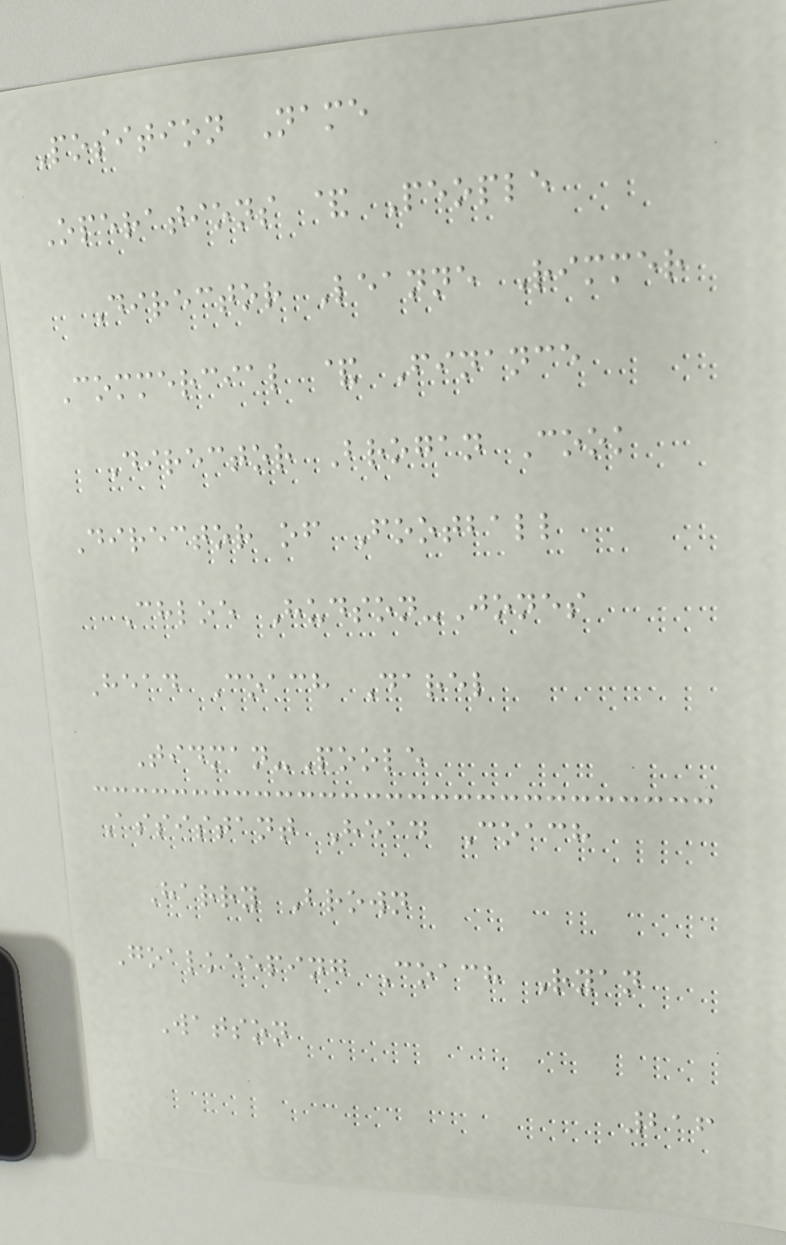Position Name
Operations & People
Director Leanne Rimmer
Commercial & Finance
Director Brogan Cook
Director of Football
Chloe Hudson-Jones
Head Coach Darel
Tidman-Poole
Assistant Head Coach
Harry Brown
Goalkeeping Coach Ryan
Watson
216
